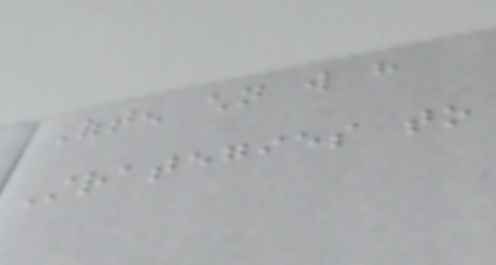Often children will have
Strategies to
